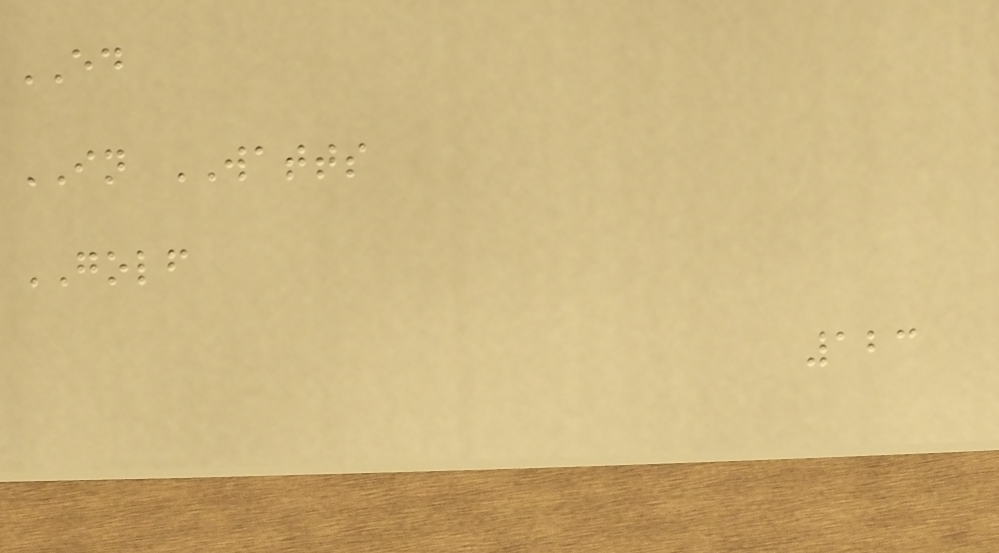ED
IN WATTS
GOLF
123
